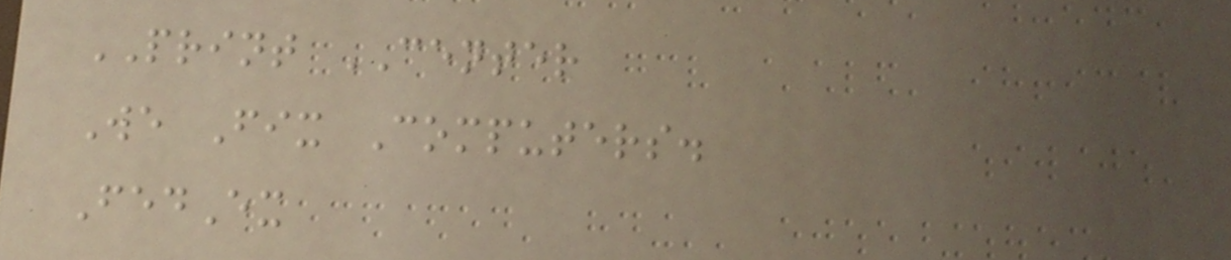PRINT CENTER
We Fix Computers.
FedEx
